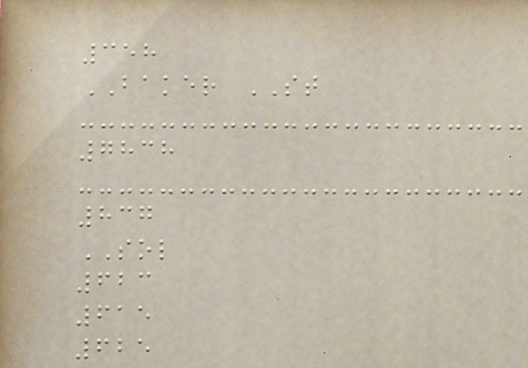358
BAKER ST
7838
837
SOL
623
615
625
